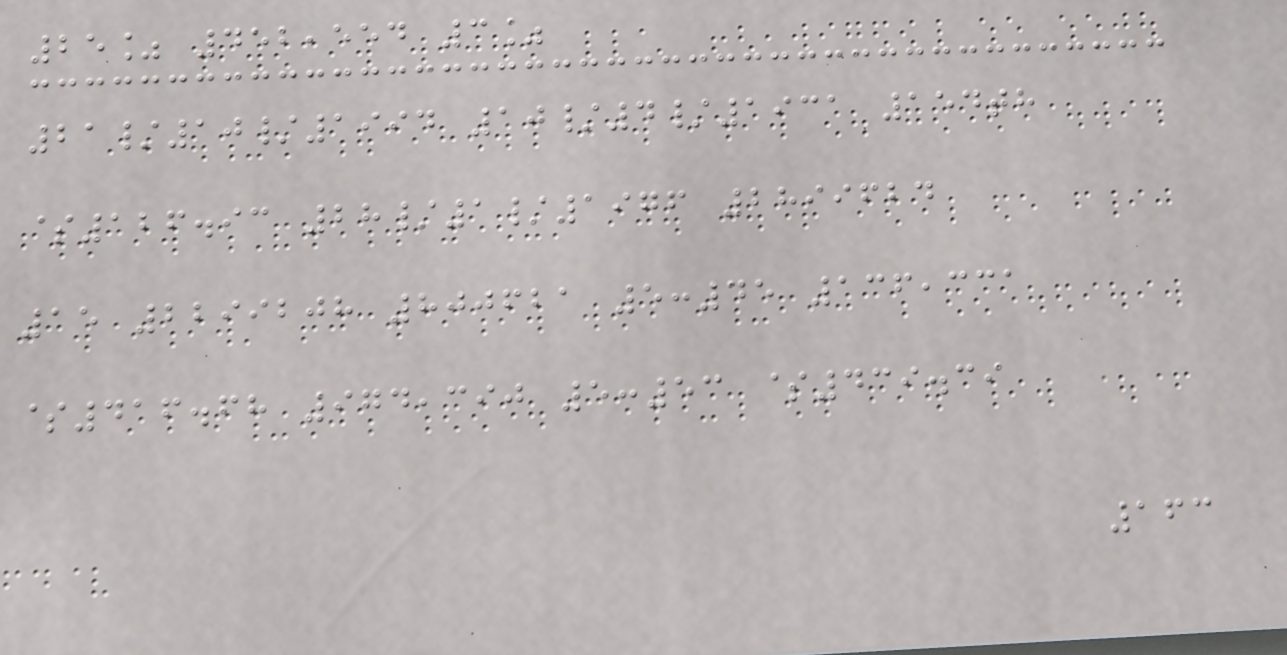25% 452,554 3%
21/10/1994 10/4/1931 154th
$126.93 28/1/1976 2899624
15 2299208 800621 5:45 136,331
$416.68 974,390 5:53 $439.39
163
